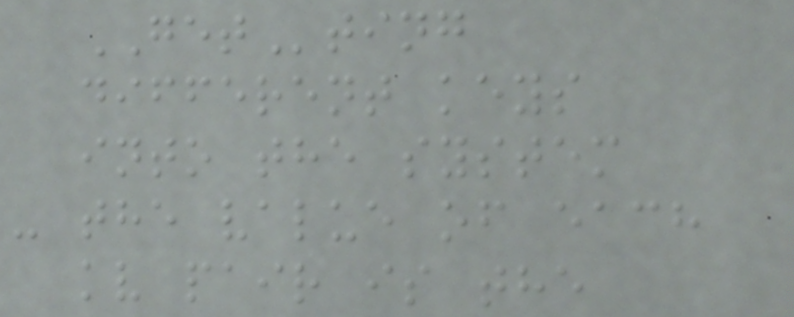GETting
different keys
into the system
- the value of each
kv pair is the
